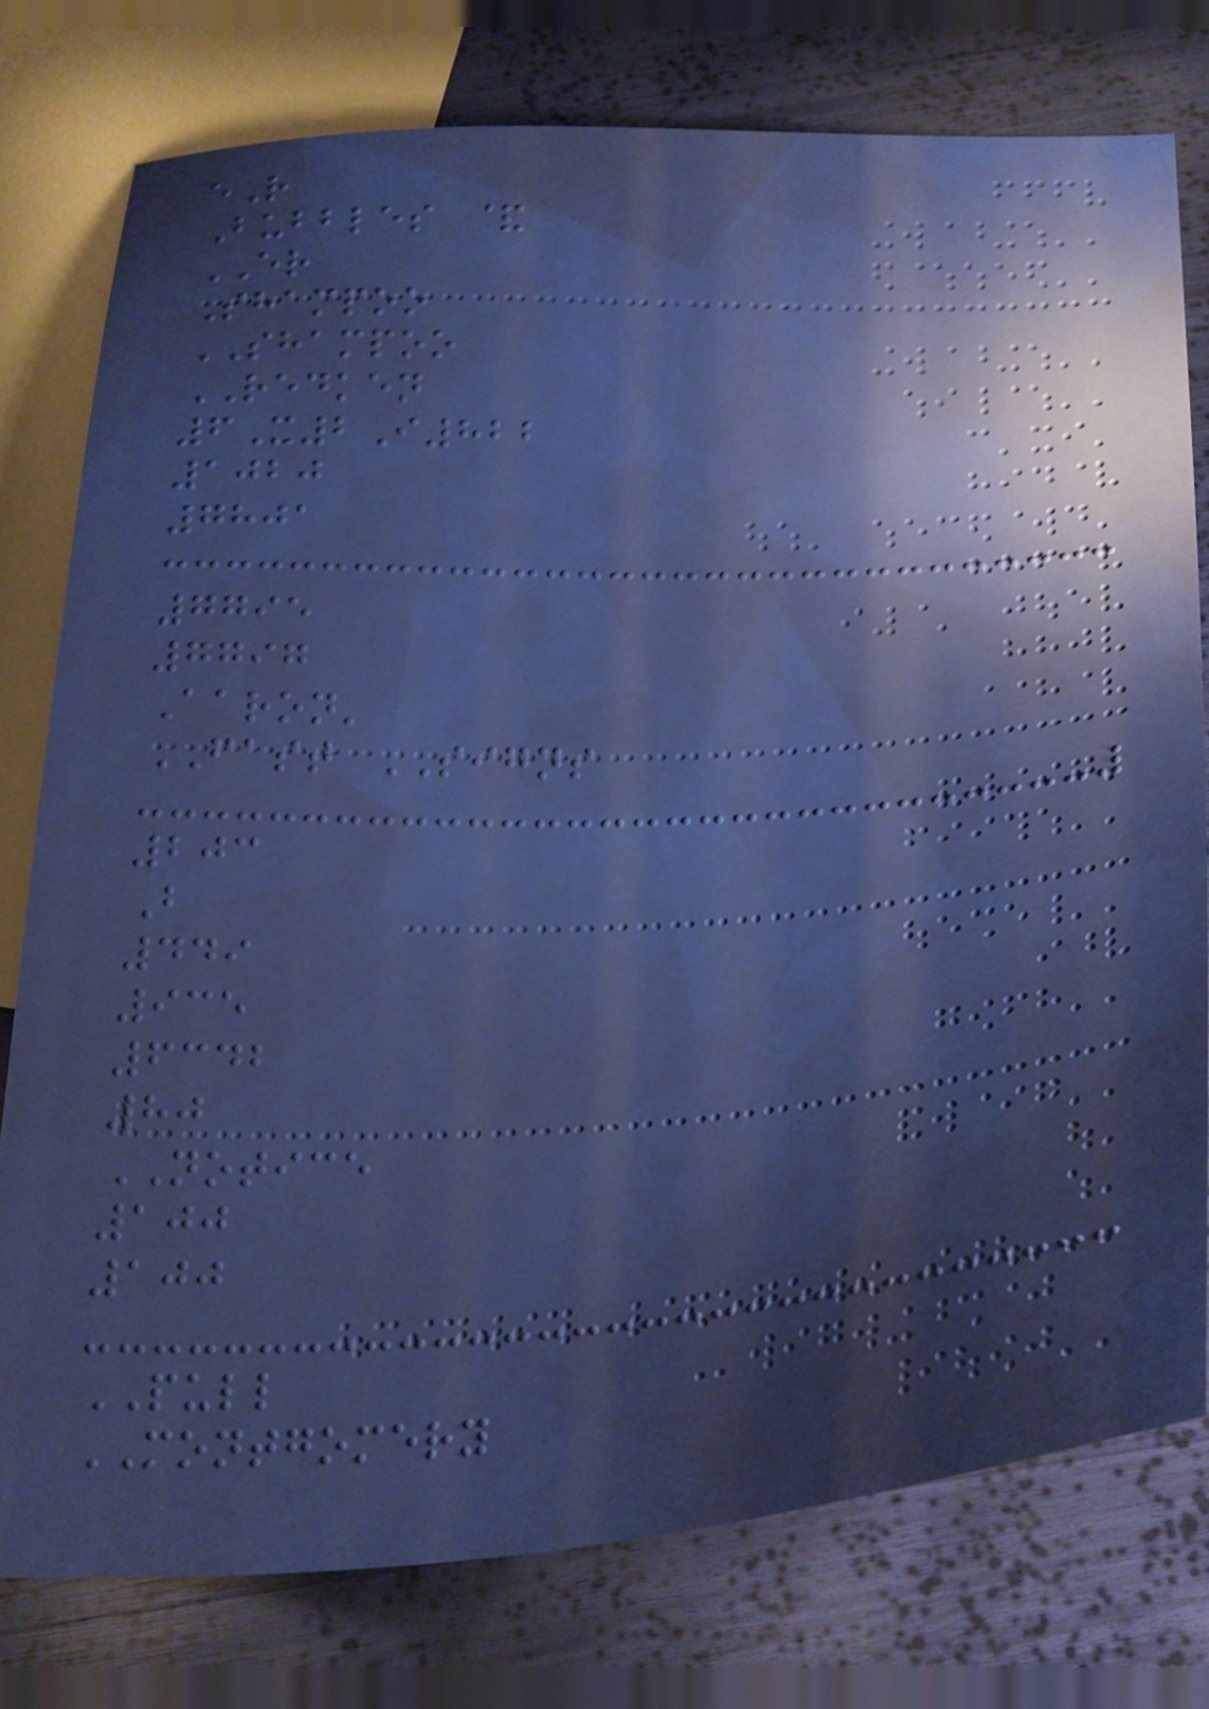eR
Bubbles &
ER
Shampoo
SHAMPOO
REDKEN
6X2I822
1020
7801
7795
7797
Aaron'
FAST SIGNS
203
B
449
935
6342
80
NOTICE
100
100
PULL
MONTGOMERY
